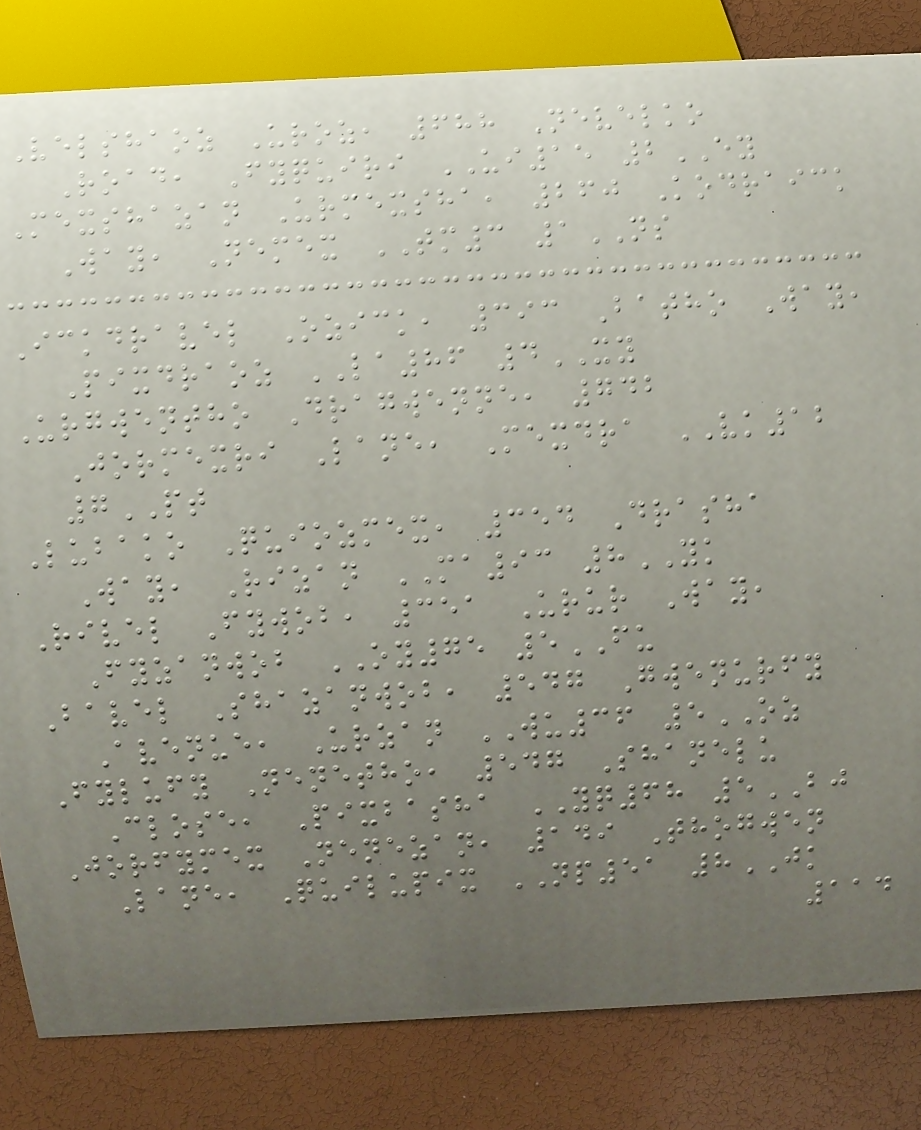Velshaoz Uroz, 688 Nevelko
Road, Fyquiri UI15 2EY
Mexshazan Urmexsha, 260 Kodraick
Way, Nemex TM3 1NS
Ickdravel Ozick, 393 Batho Way,
Pixdraoz LA86 4XY
Urgwentho Dragwenne, 742
Jormexri Lane, Mexdra VK12
7PT
Lubako Quiozmex, 354 Drasha
Way, Rizan MA93 8YK
Rivel Fywob, 351 Urur Way,
Fyzanwob OY75 5FU
Bavel Shazanwob, 547 Gwenurfy
Avenue, Urzan WU36 5OZ
Fylufy Nenetho, 547 Shanelu
Close, Pixbasha YQ68 5BJ
Jorfymex Nenezan, 149 Thogwen
Lane, Quilupix NP51 8JK
114
